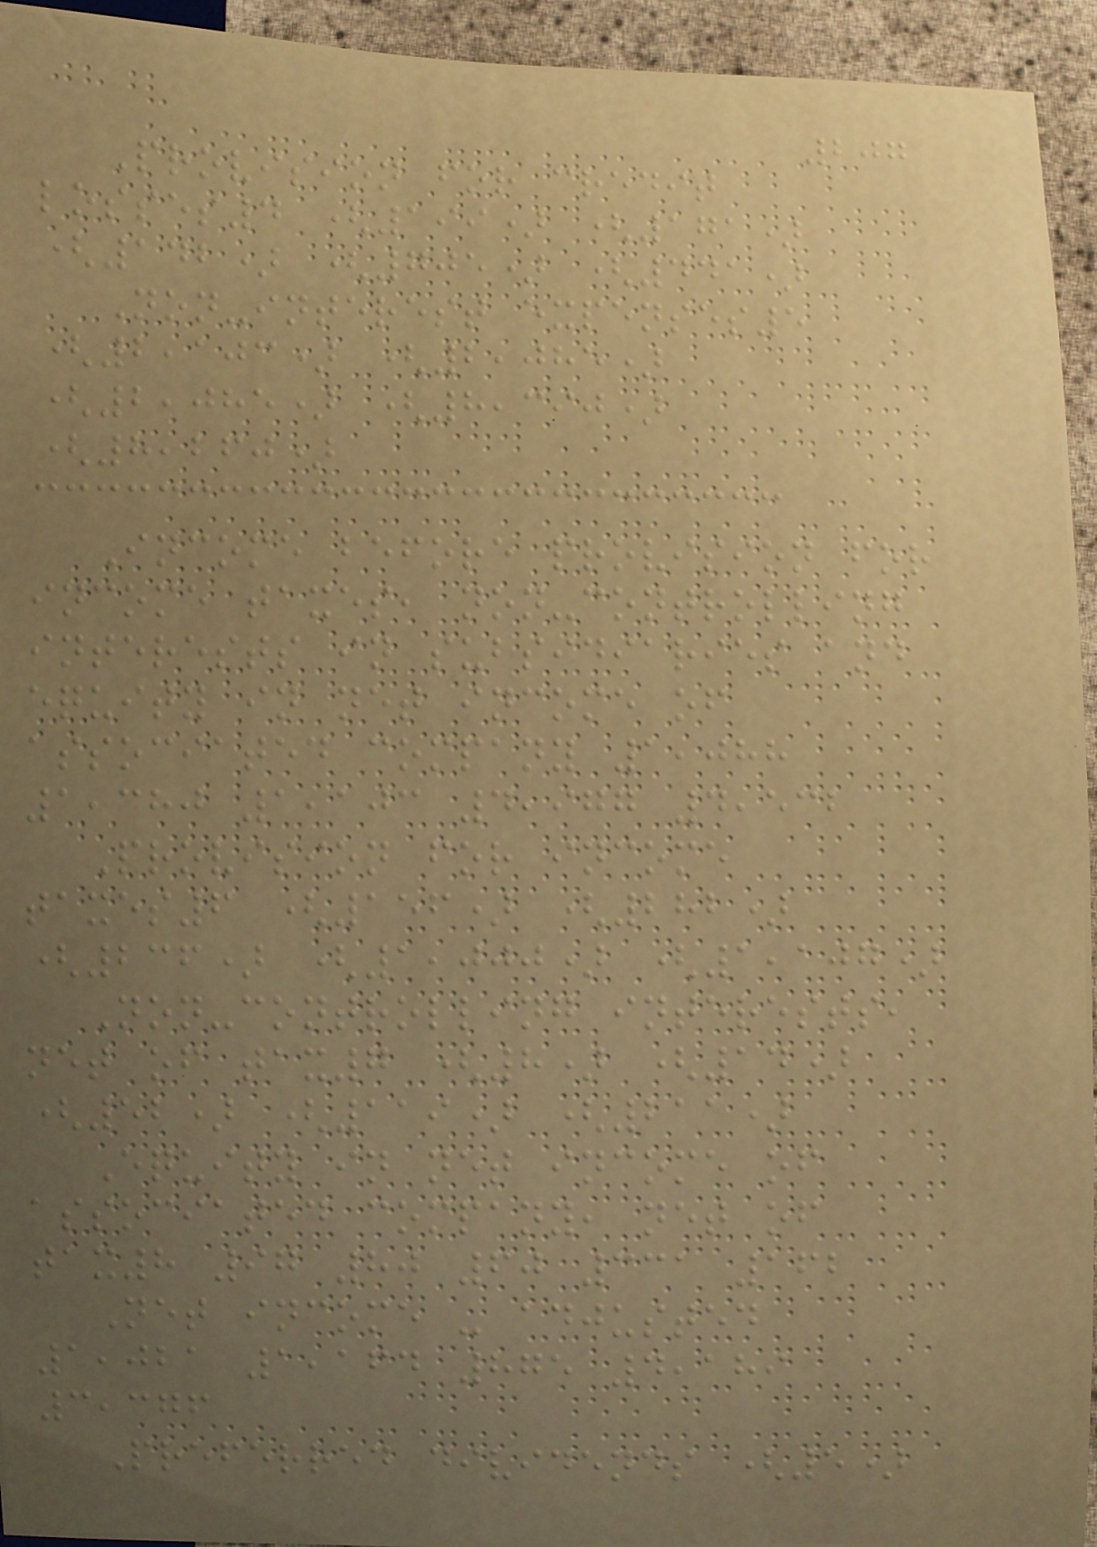207
Provision for credit
losses4 (199) (171)
(142) (705) (441)
Non-interest expenses5
(2,103) (2,085)
(2,085) (8,390)
(8,260)
Income before provision for
income taxes, non-controlling
interests in subsidiaries and
equity in net income of
associated company 1,088
1,380 1,103 4,977 4,532
Provision for income
taxes6 (156) (282)
(236) (1,000) (1,107)
Non-controlling interests,
net of tax7 (8) (14)
(52) (119) (211)
Equity in net income of
associated company, net of
tax8 97 80 60 331 162
Net income - adjusted
1,021 1,164 875 4,189
3,376
Preferred dividends (5)
